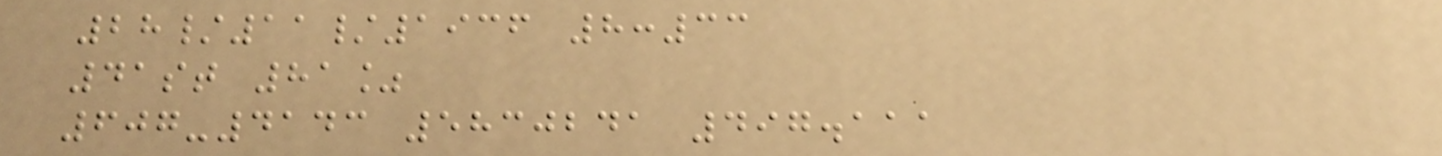28/11/1936 8:33
41st 81%
607-4143 5830241 497.111
